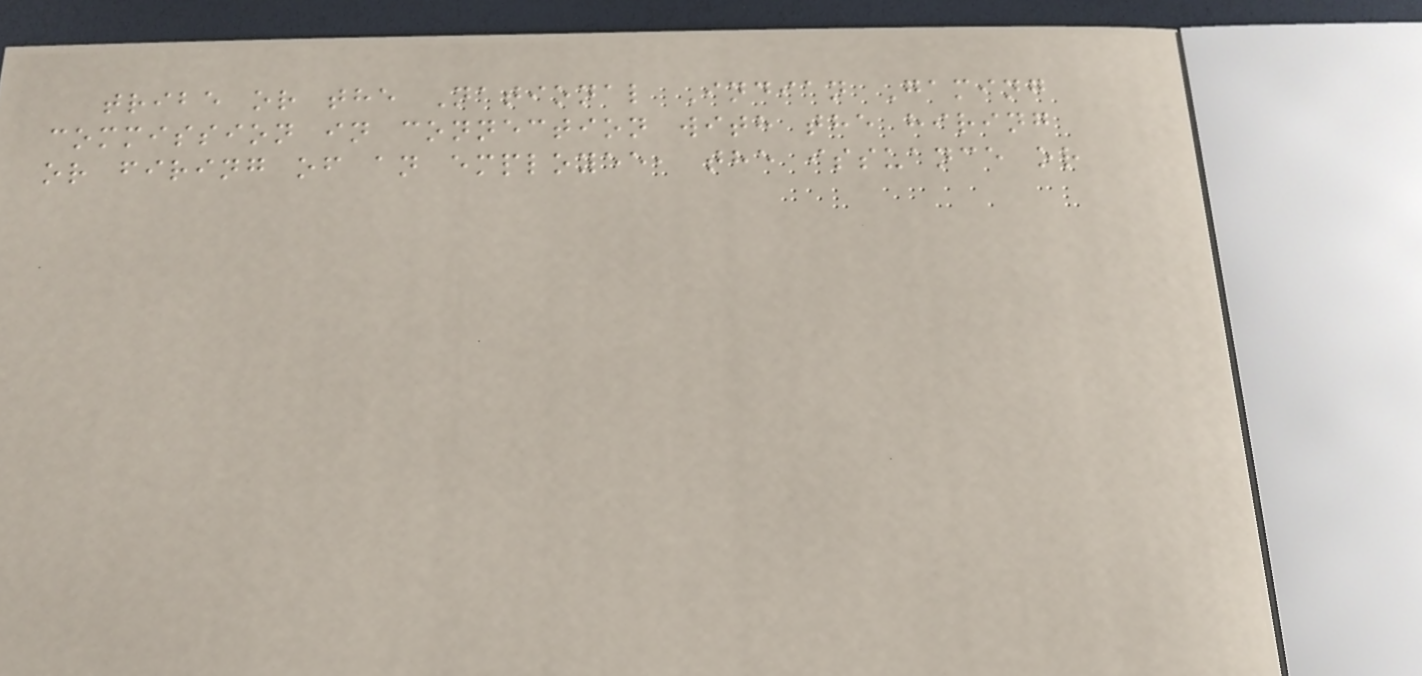tribe or the National Indian Gaming
commission in connection with the hiring
or firing of an employee, the issuance or
